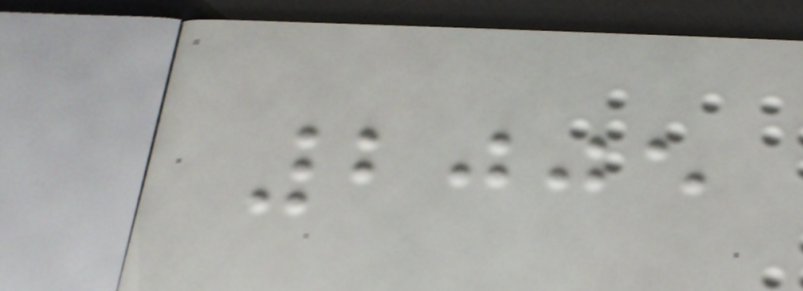2005
